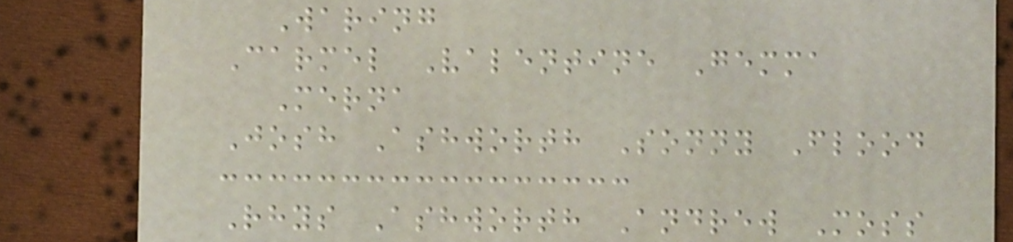Waring
Carmel Valentine Gemma
Merna
Josh Ashworth Sonny Flood
Rhys Ashworth Andrew Moss
